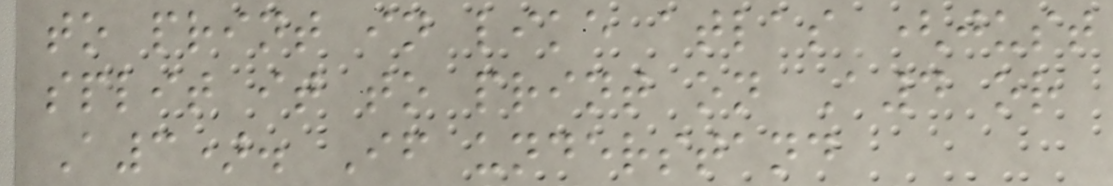to print in like atlas (just
split it to print on A4 or
A3). If understand
